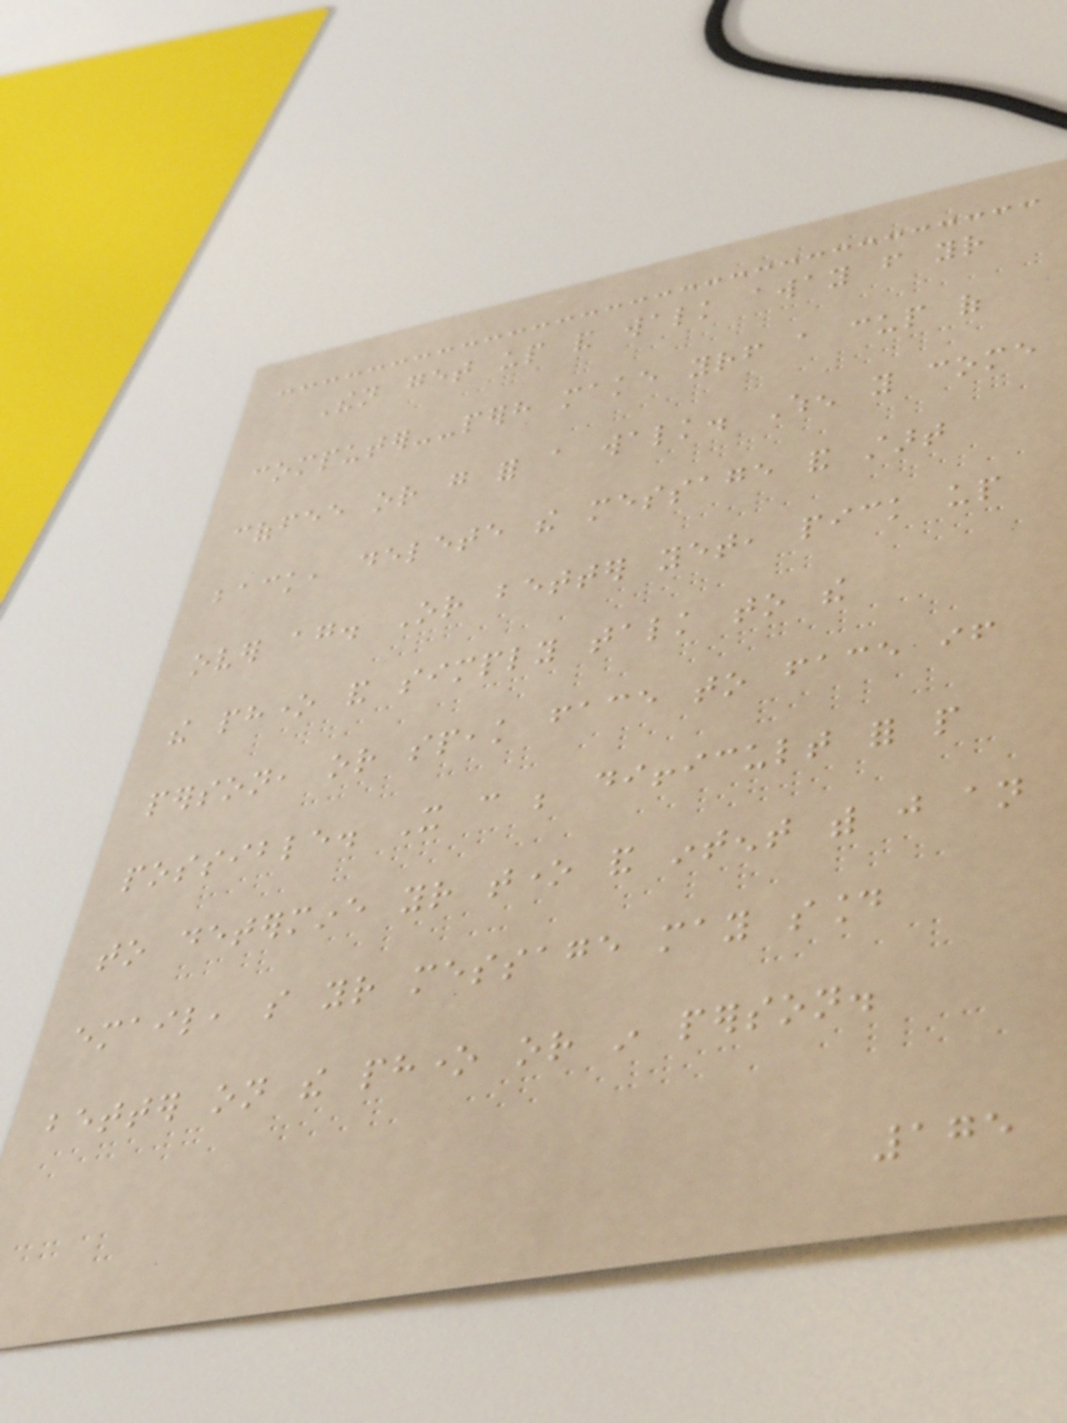Then get up and walk away from your
computer--perhaps make yourself a cup of
coffee or go for a walk. When you come
back, delete the message and start
over again. Or better yet, pick up
the phone and simply talk to the
person, or speak face to face if
possible. It can be difficult for people
to determine your tone and intent with just an
email, so your message may sound
better on the phone or in person.
175
